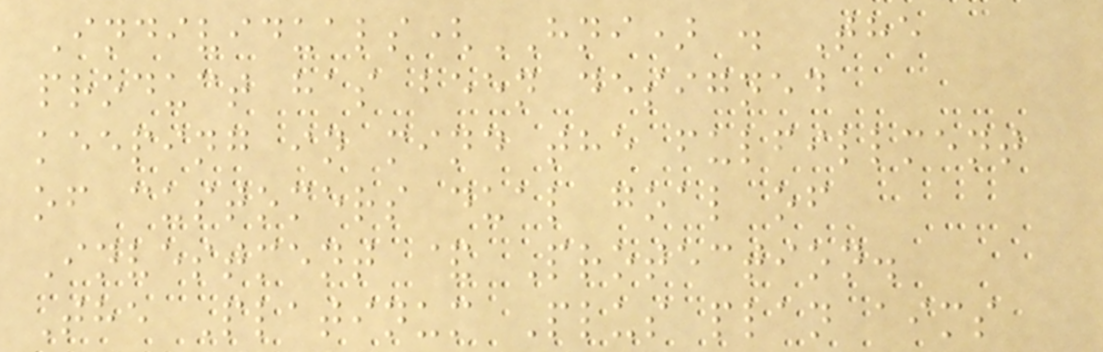Individuals(HNI) . The
product has been designed
keeping in mind the fulfillment
of customers dual goal of
Investment & Protection.
The Platinum Plus plan aims
